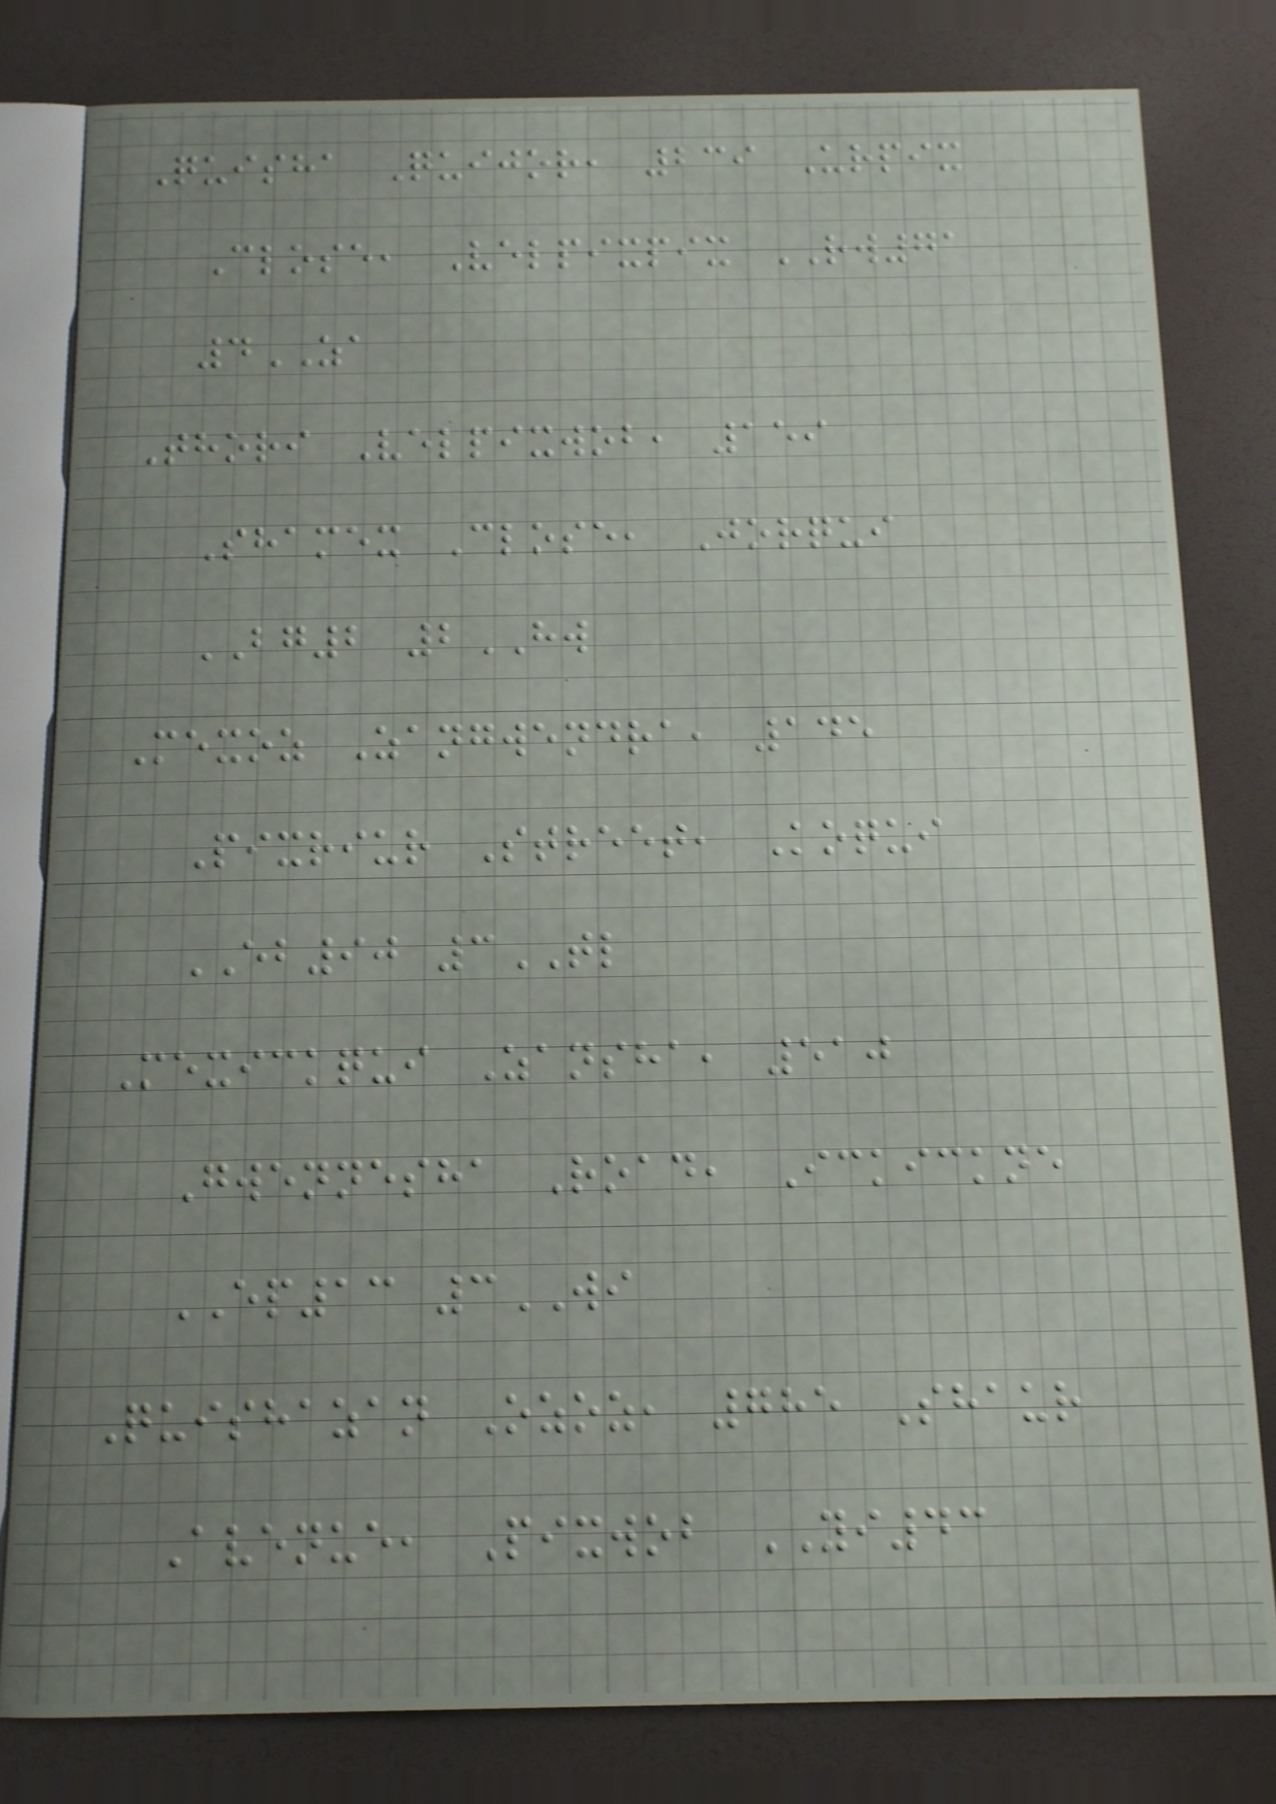Quisha Quijor, 239 Urpix
Close, Velpixpix RW71
4ZA
Thori Velpixwob, 159
Shamex Close, Jorqui
BG2 2HW
Mexoz Zangwendra, 145
Pixriur Street, Koqui
EB90 3TL
Mexickqui Zansha, 510
Gwennesha Road, Ickickne
EP13 3WI
Quishazan Ozoz, 785 Shaur
Avenue, Pixwob YI43
